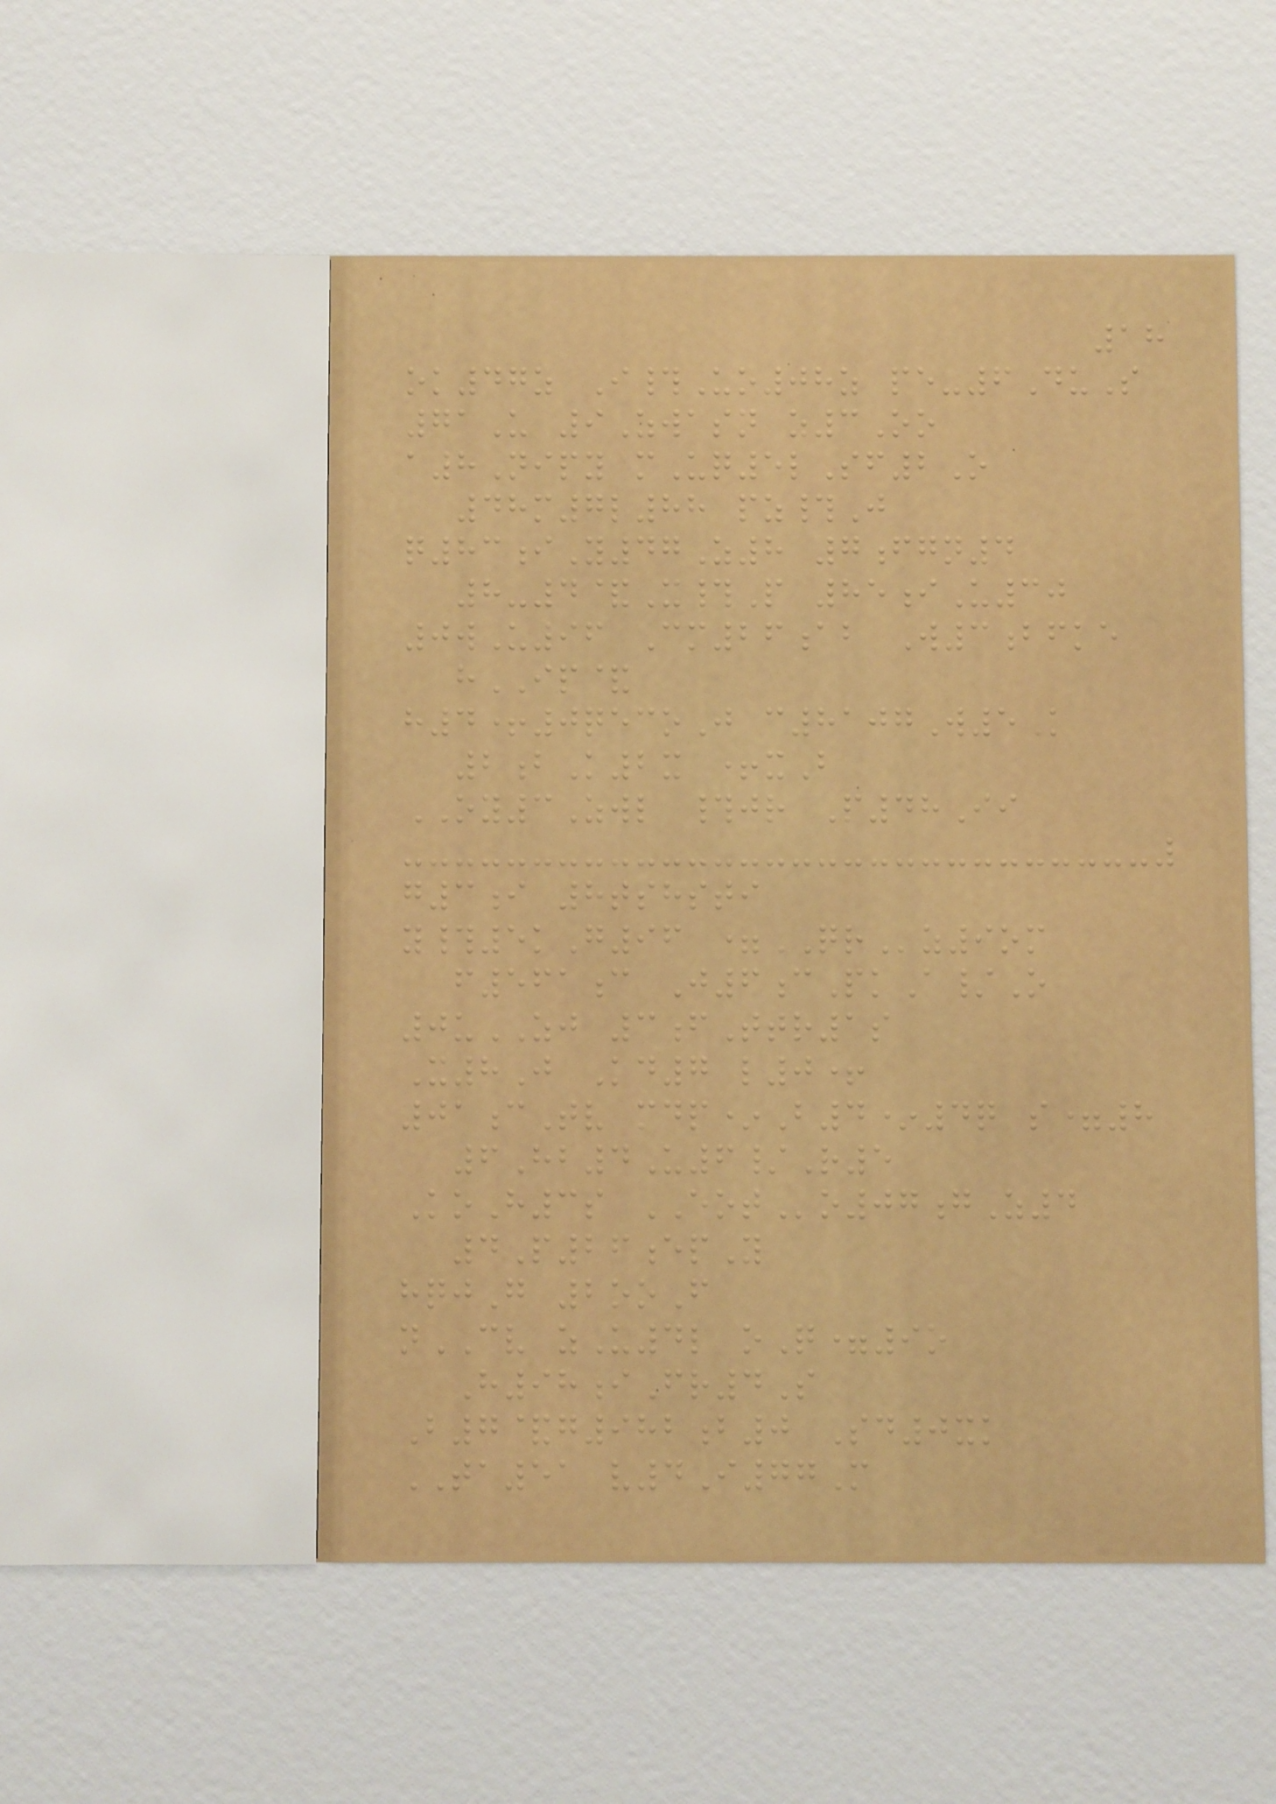18
ok47z I#Uo08z pe-6DuS
71U 9Zwasn z3Oo
a8Nipy mUq5lSf2O
48m7l88 pz#J
q83iY47Z8 7fgn4
8-4&X#P 85iU30
0wU96 Cm26ab W3bfke
hIP&
h4+0qecoJ c8107W5K
2bK2x +xB
OY3Zwl #jr P48Ii
g3i 8tshsti
y#5kG96 =QRz9om
f561c J6cPkA/O
0uZJ 3fTtr1s
X8J Kd7 l0+
01cTv mdp*B4*4q s=8
6Hb4U6/R5
KoH3s EOTo07gZ4
4P26epY
hqjG 2ooF
nCV zU4l oQ=9o
H98iFr4S
B7&g982b0 Sd0xk
TA51 v4I77M
